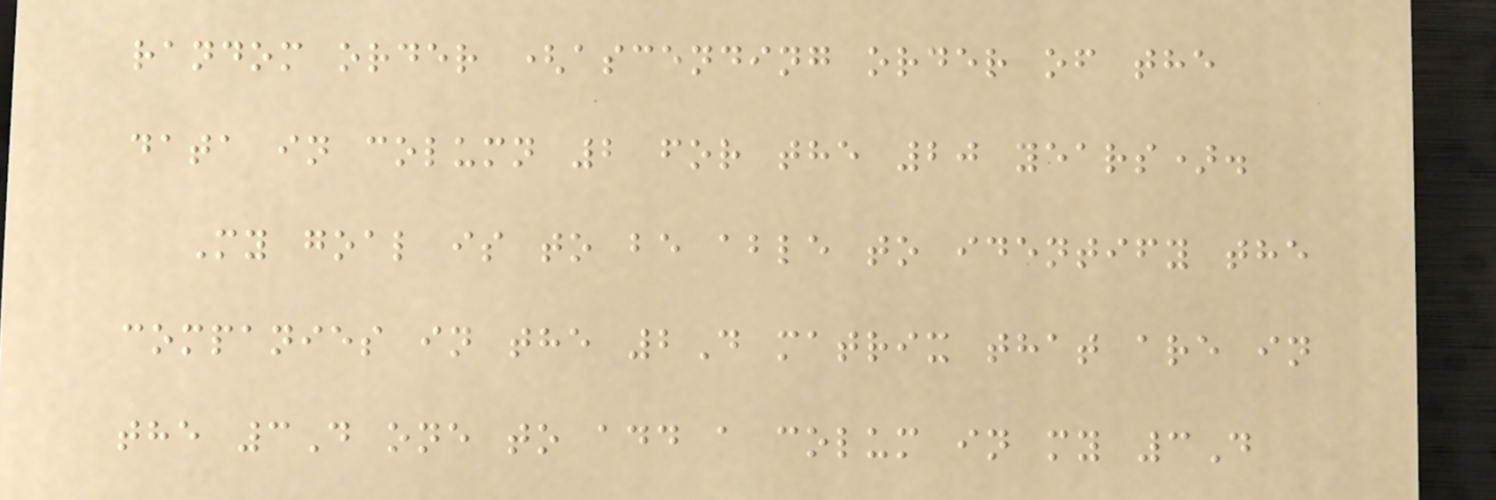random order (ascending order of the
data in column 2 for the 20 years).
My goal is to be able to identify the
companies in the 2D matrix that are in
the 3D one to add a colum in my 3D
